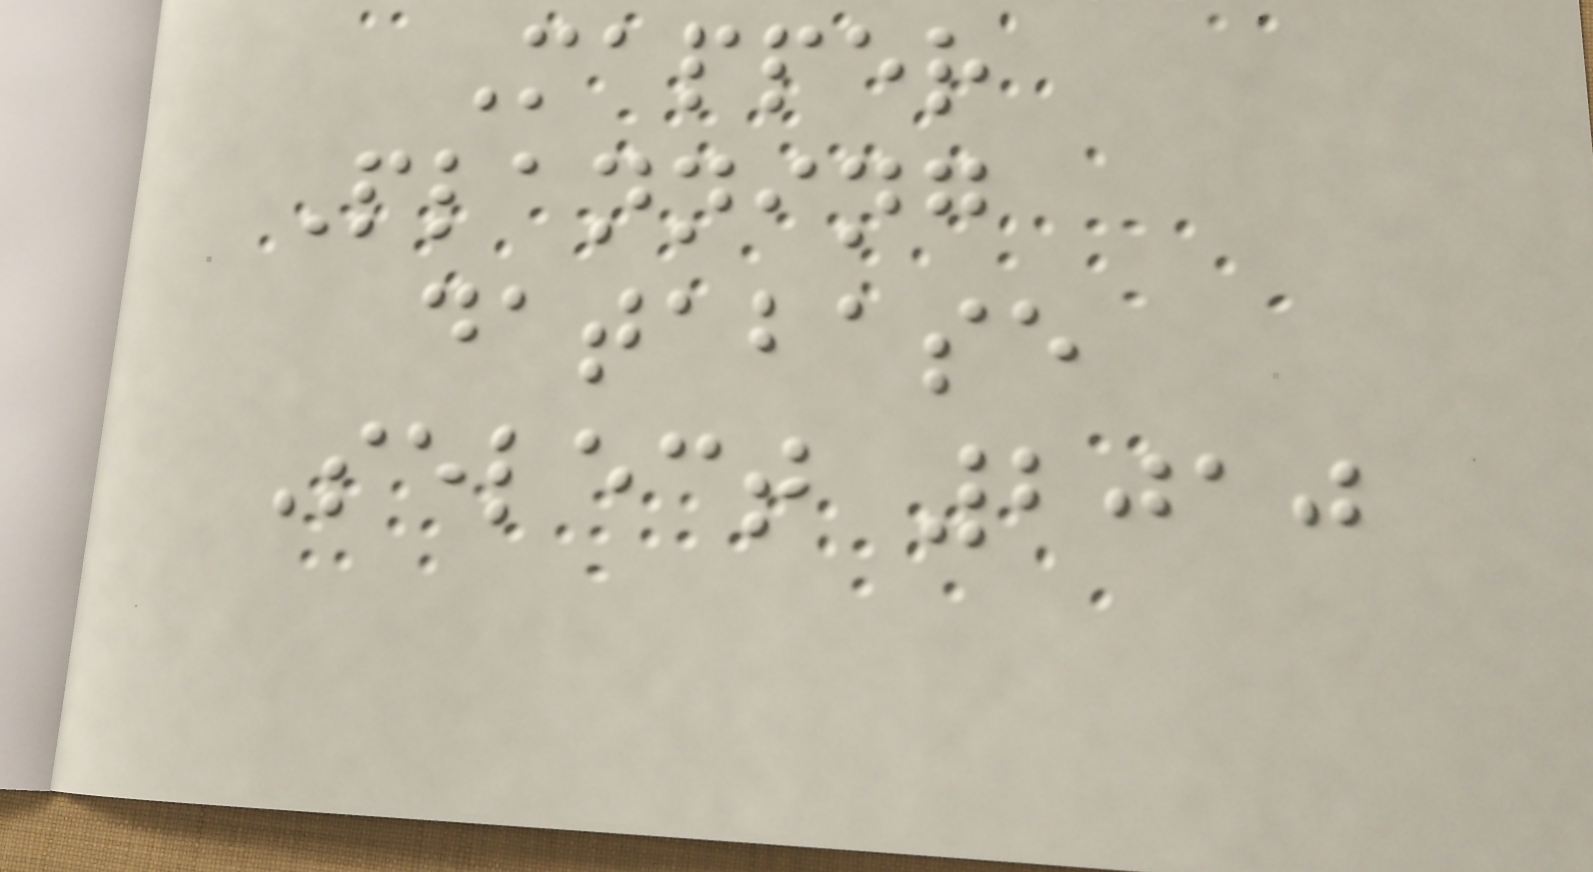Mapper
Planning
database
Select 2010
